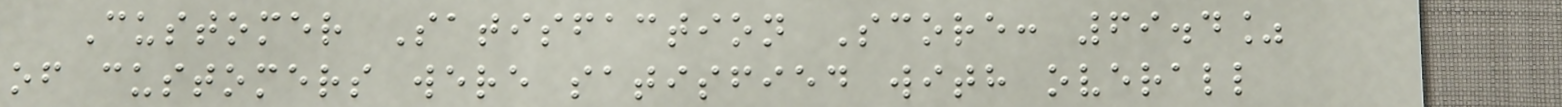Customer Satisfaction Score: 69.4%
of customers were satisfied with overall
